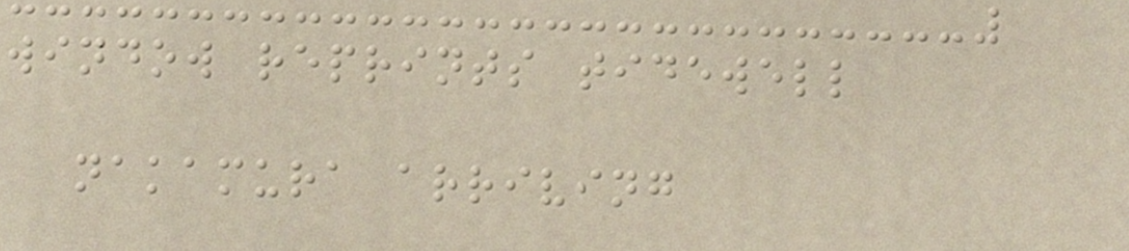window reprints tidewell
nakamura arriving
